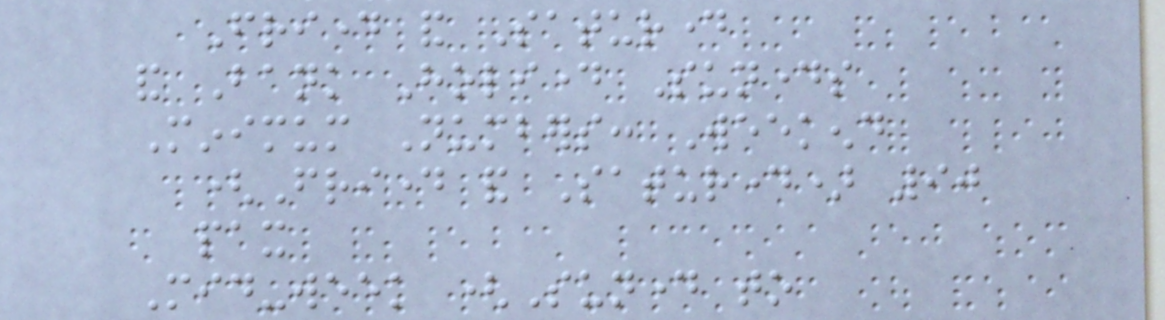Friday and Saturday
and Bank Holiday Sundays
Minimum Numbers: Weekend
(Friday and Saturday) 90
pax
Mid-week (Sunday to
